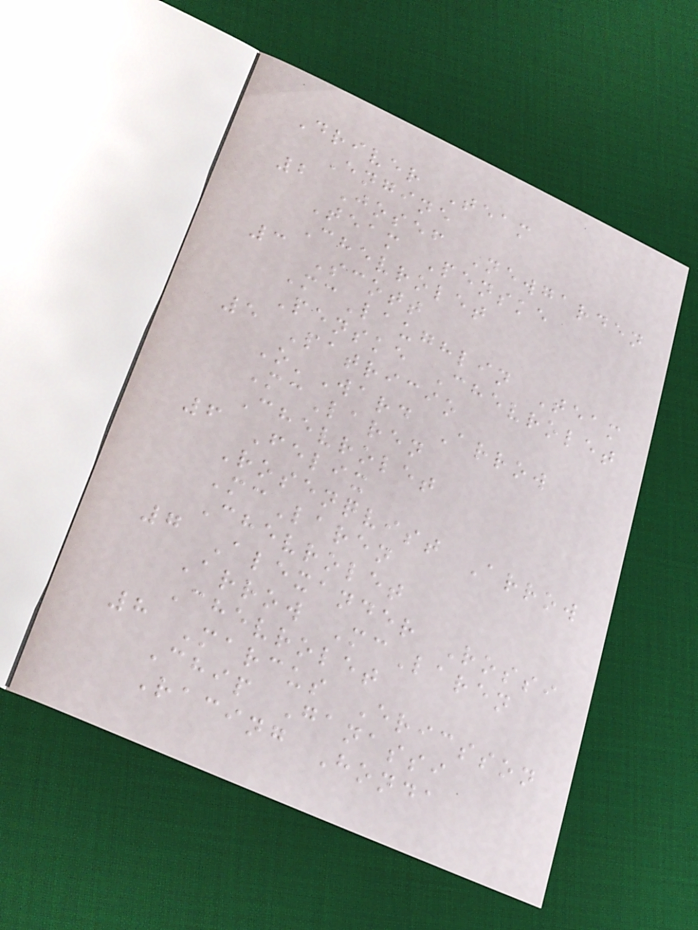Driver Team
Engine
2 Josef Newgarden
Team Penske
Chevrolet
3 Scott
McLaughlin Team
Penske Chevrolet
5 Patricio
O'Ward Arrow
McLaren
Chevrolet
6 Felix
Rosenqvist Arrow
McLaren
Chevrolet
7 Alexander Rossi
Arrow McLaren
Chevrolet
8 Marcus Ericsson
Chip Ganassi
Racing Honda
